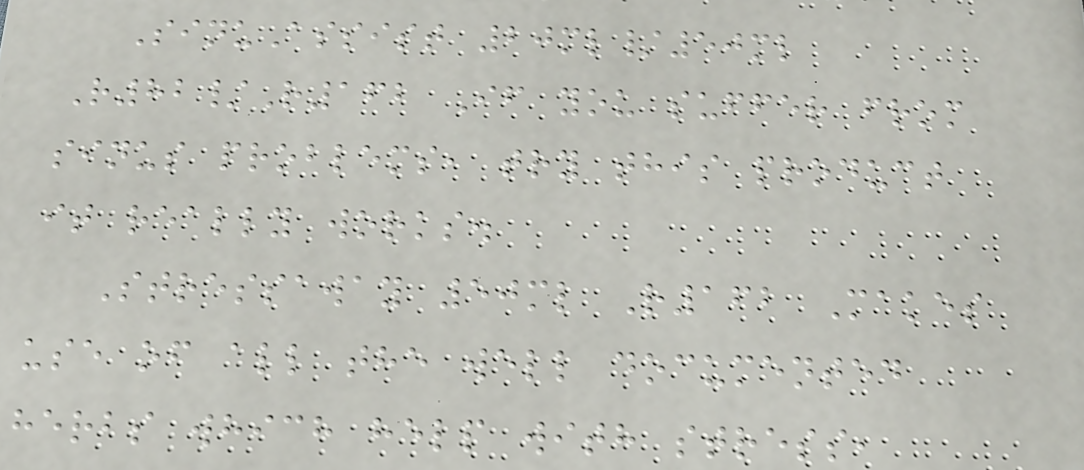SinuAssist 20ml/50ml
R82/R162 If you suffer from
sinus problems, try this product
it really works.
Stressaway 50ml R162 Makes
use of all the well documented
herbs which help with stress,
